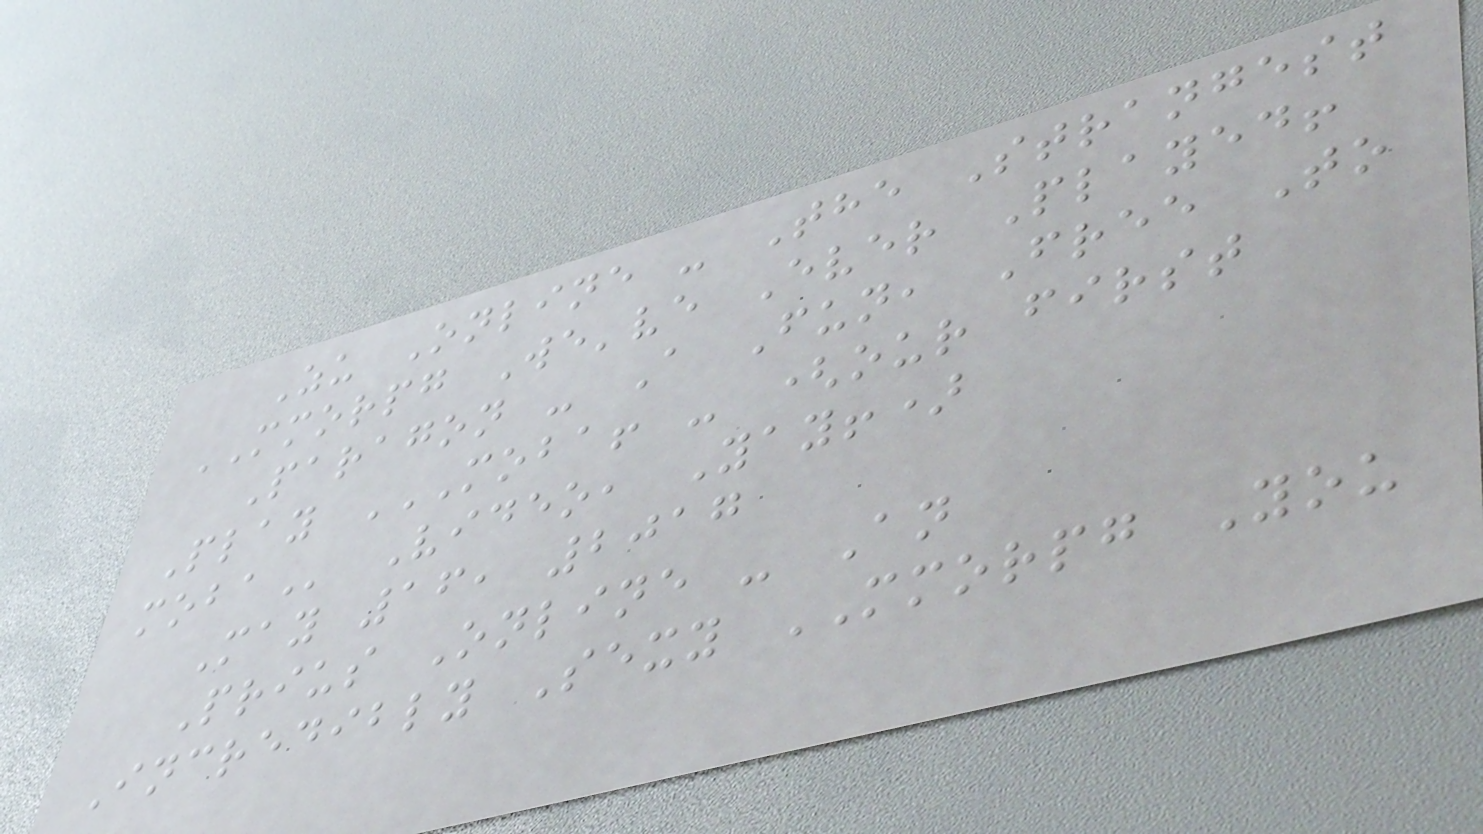Zu Online - The Strangest
MMORPG We've Ever Played!
Paragon - A Fun, Free To
Play MOBA! - (OUR FIRST
MOBA Video, Yay!)
May 16, 2017
Prius Online - An
Incredibly Sexy MMORPG You
